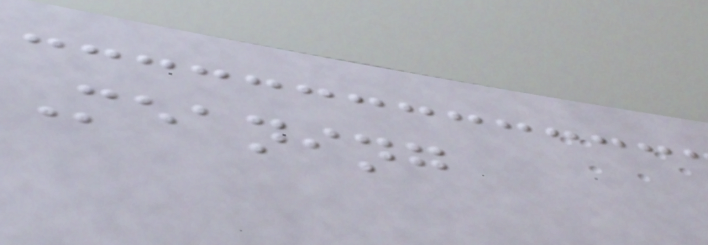Meaning
